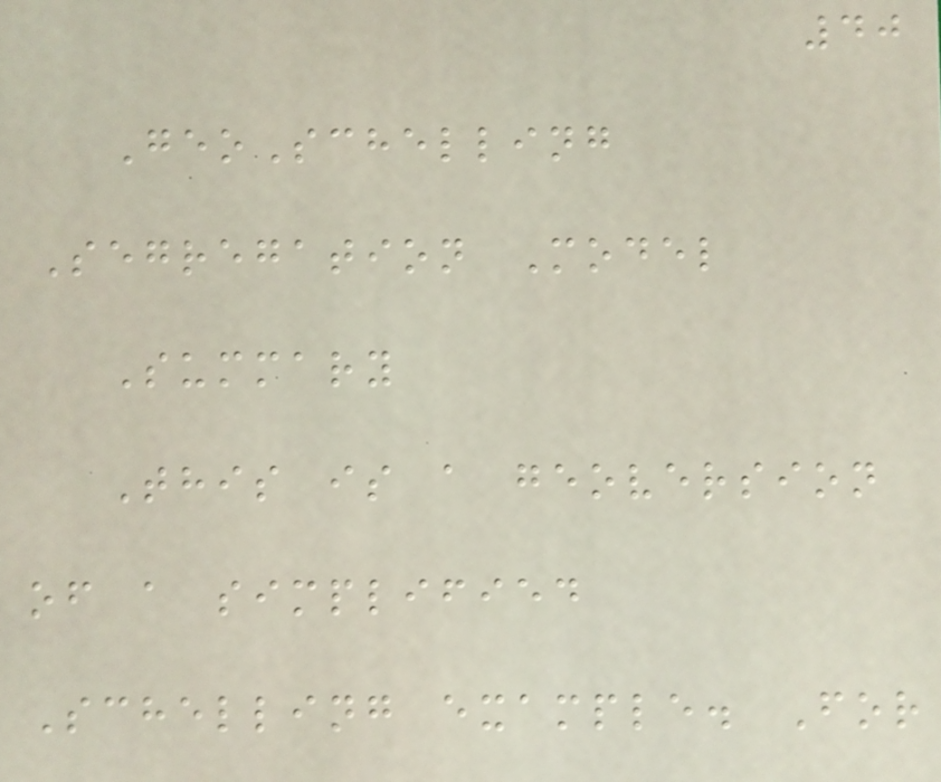40
GeoSchelling
Segregation Model
Summary
This is a geoversion
of a simplified
Schelling example. For
